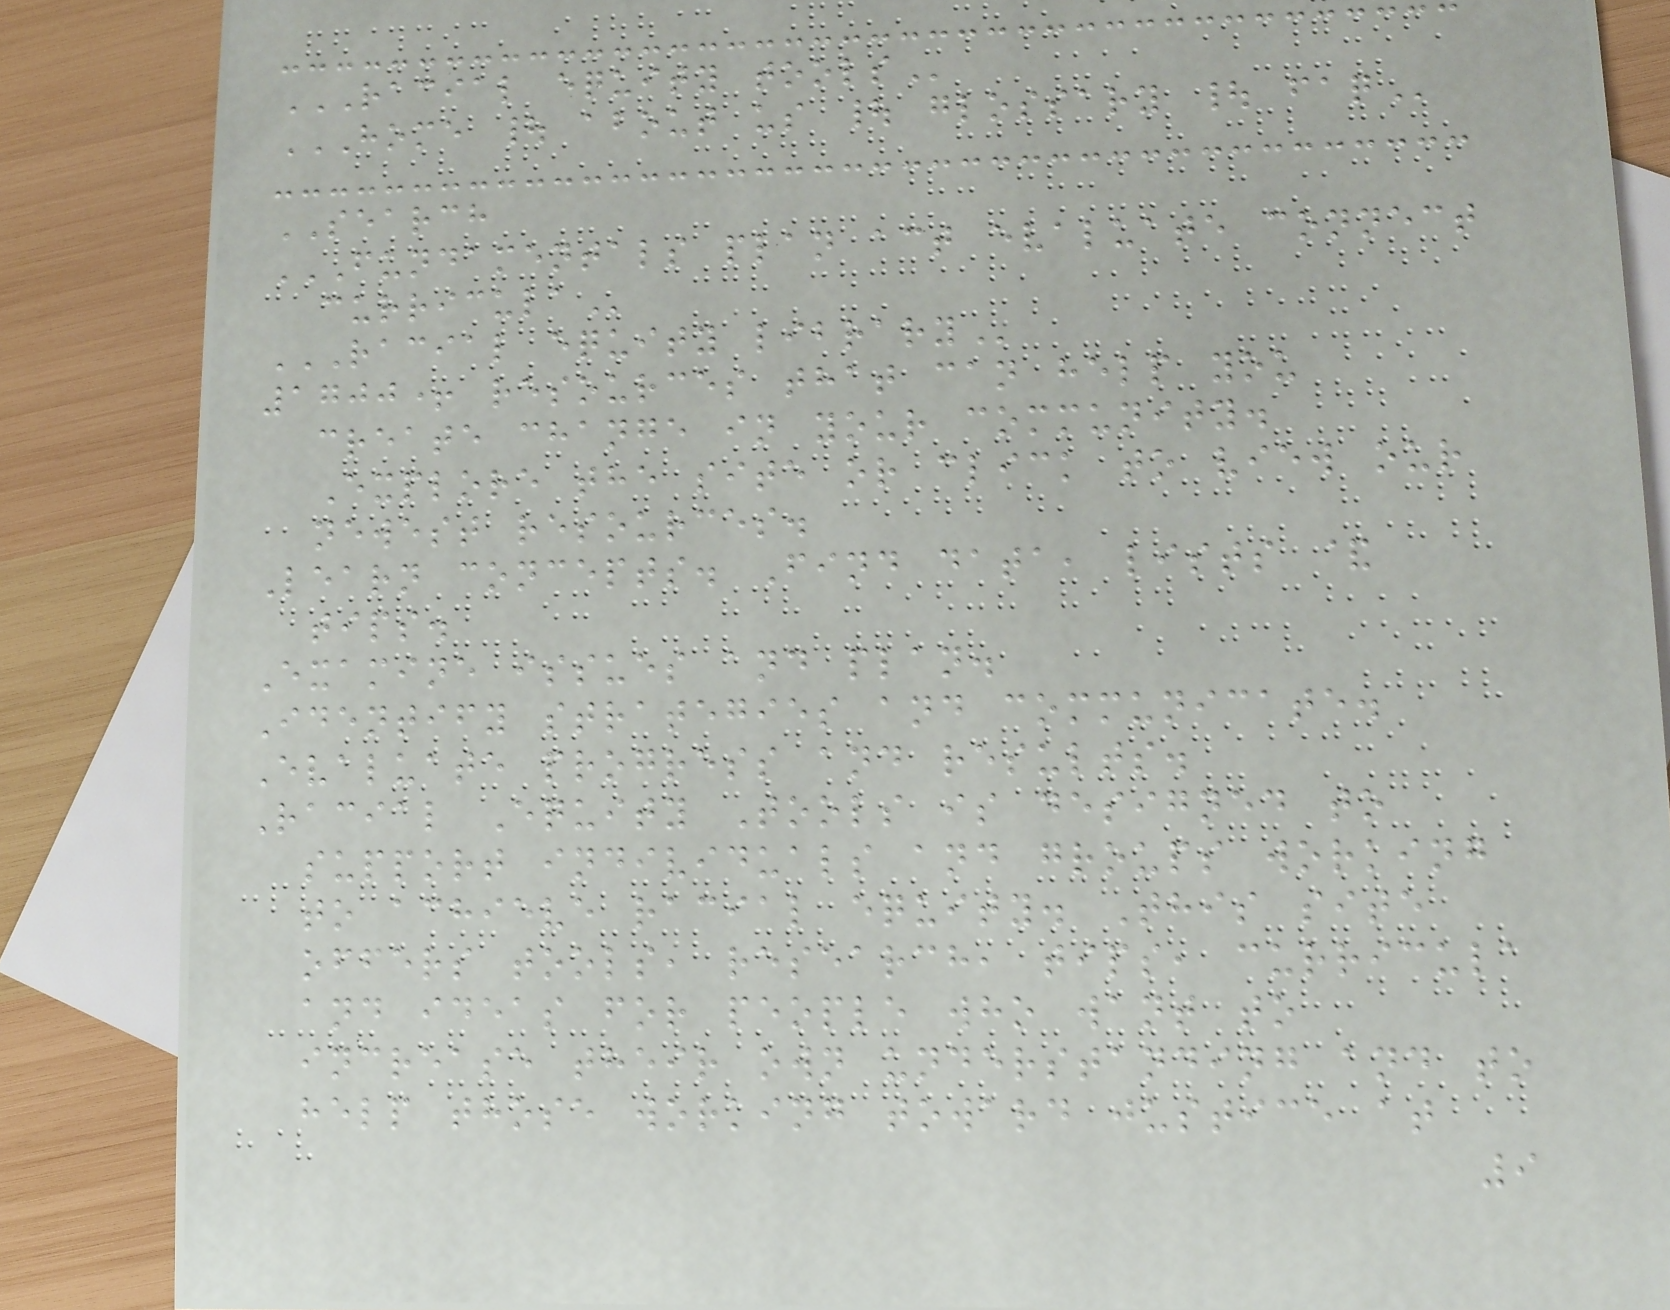RACIAL EQUITY TOOLS
HOME | ABOUT US | GLOSSARY | FAQ
SEARCH
FUNDAMENTALS PLAN ACT EVALUATE CONNECT
CURRICULA
RACIAL EQUITY LIBRARY
1700+ resources that can help you
create change in your community.
Explore the site or click to view our
newest resources.
Learn concepts. Find data, lists &
tips.
Examine issues and plan.
Identify strategies and communicate.
Evaluate progress and results.
Racial Equity Tools is designed to
support individuals and groups working
to achieve racial equity. This site
offers tools, research, tips, curricula
and ideas for people who want to
increase their own understanding and to
help those working toward justice at
9
